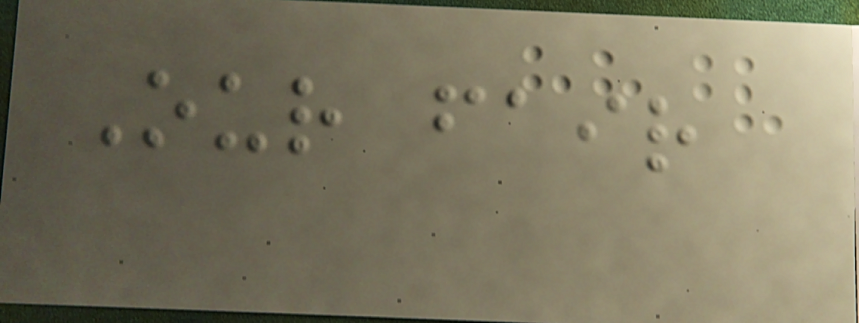Our fair
